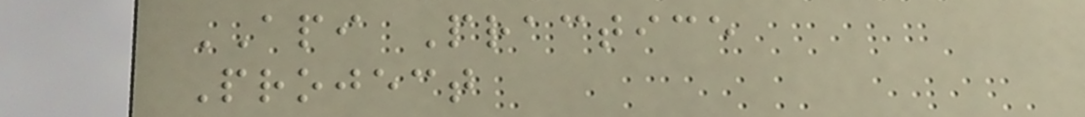API Practice
Project
